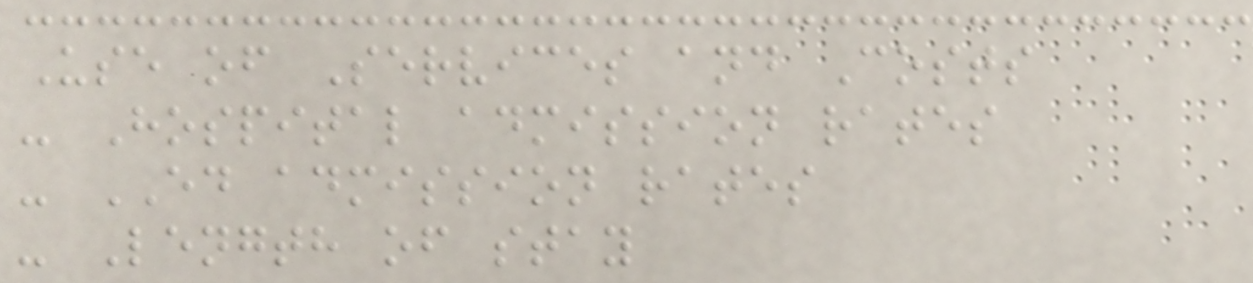Use of Services and Costs
- Hospital admission rates
- ED admission rates
- Length of stay
